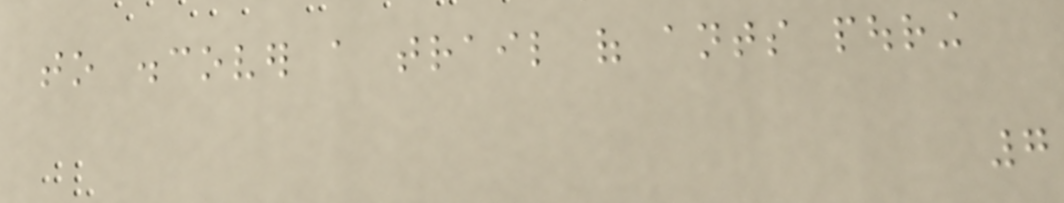to discover a trail of ants pouring
7
